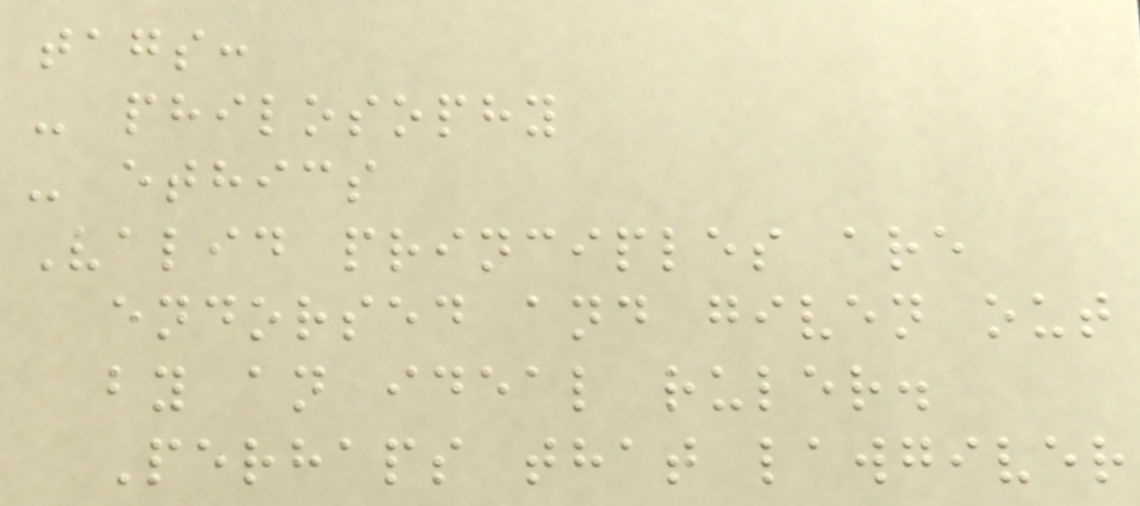tags:
- philosophy
- ethics
Valid principles are
endorsed and given out
by an ideal ruler.
Perhaps that lawgiver
